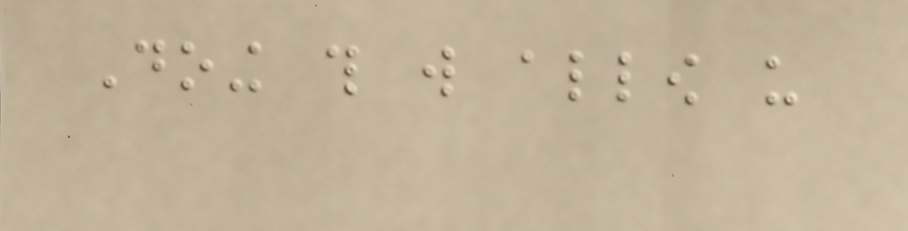Doing this will allow us
